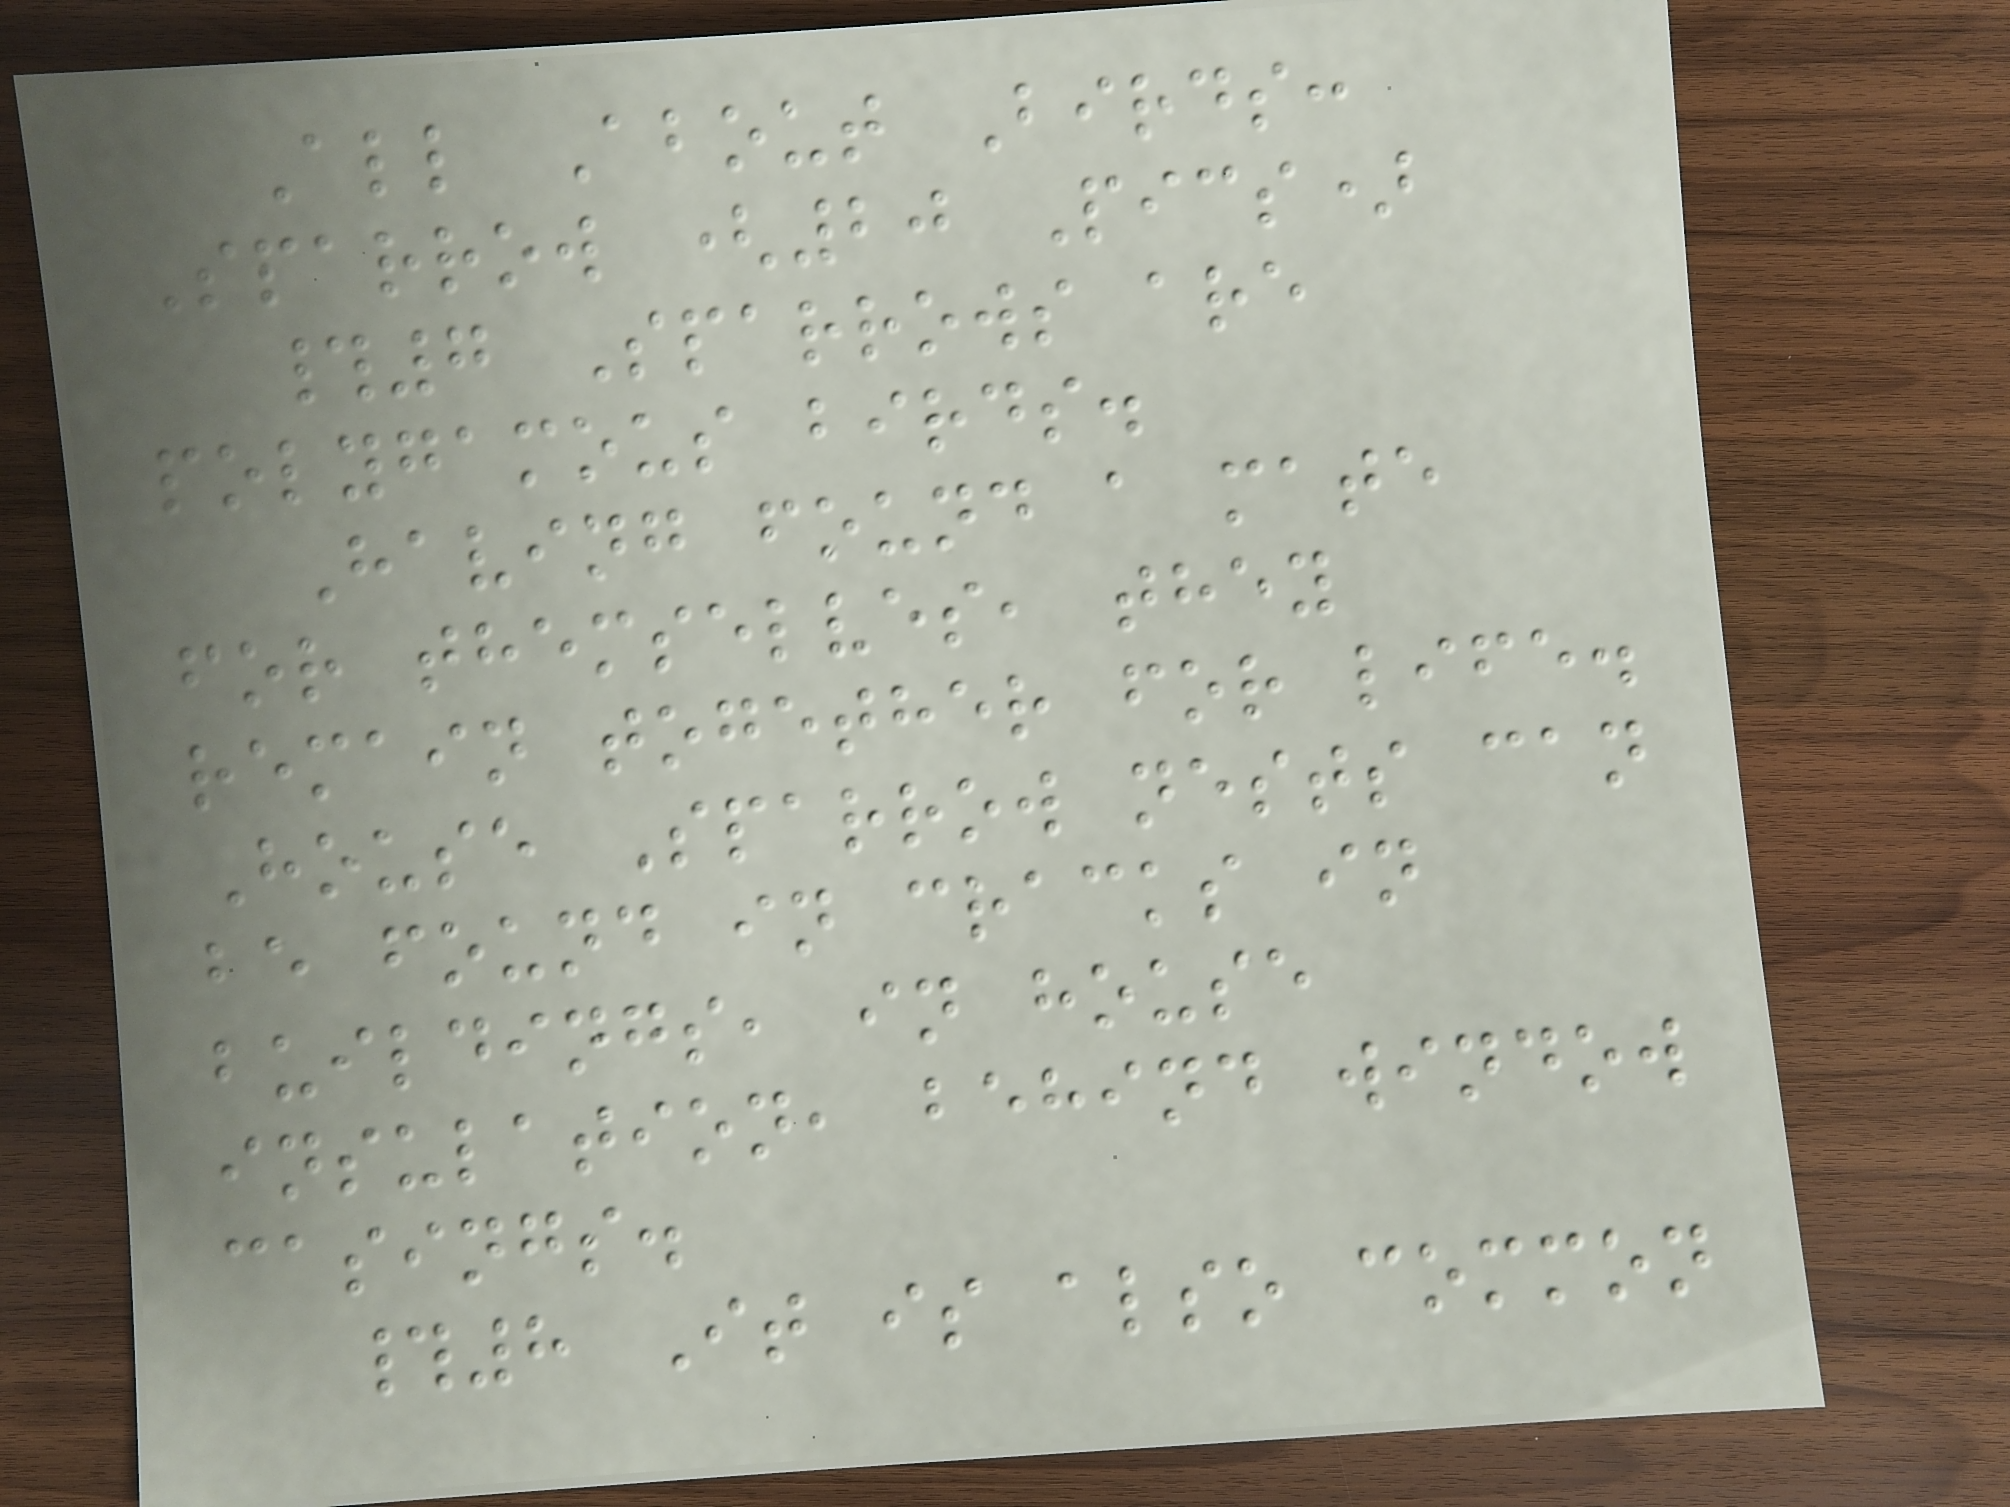All About Birds:
Sparrow (20 Pics)
#7 Sparrows are
polygamous birds.
Having found a mate
for themselves, they
remain together for life.
House Sparrow nests can
be found in cracks in
buildings, in house
insulation, behind window
casings.
#8 It is also common
